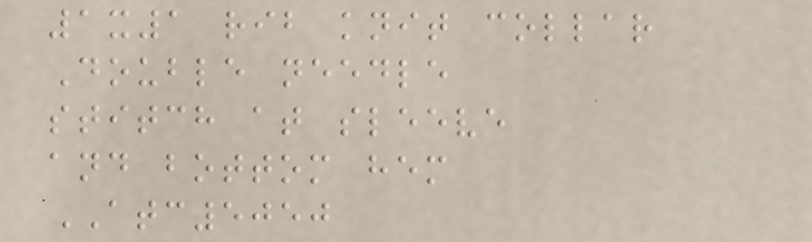1x1 rib knit collar
Double needle
stitch at sleeve
and bottom hem
ATC5050
